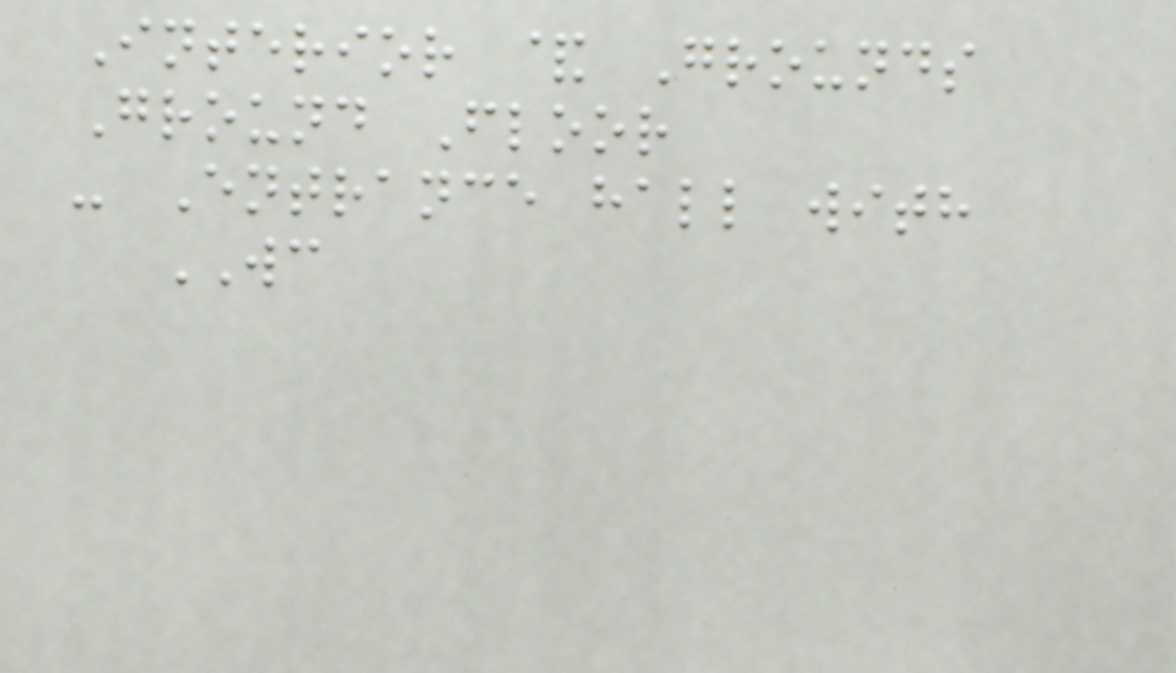Interior & Grounds
Ground Floor
- Entrance hall with
WC
